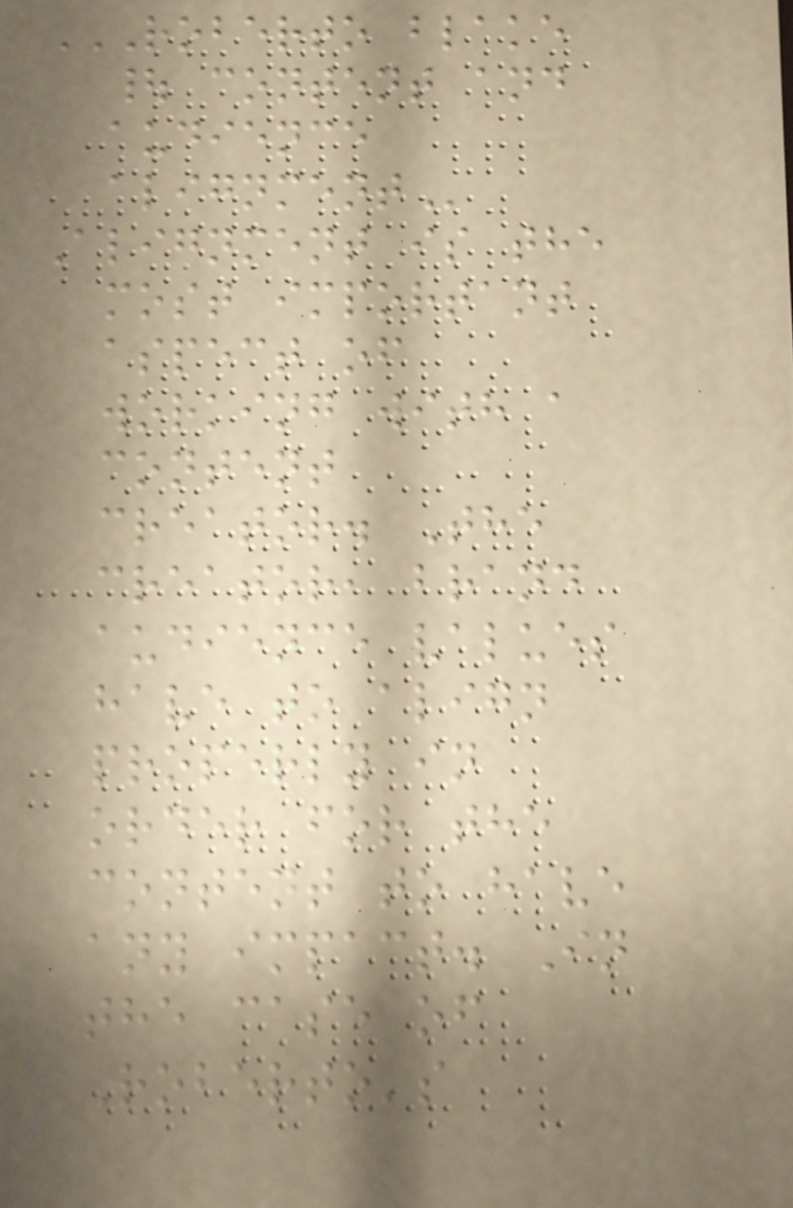ROBERTO BLAKE
| CONTENT AND
AUDIENCE
ALIGNMENT
Alignment is the
most important
aspect of
working with a
content
creator. The
creator, brand
audience values
have to align
properly in
order for the
content to have
any impact. In
the case of
Roberto's
